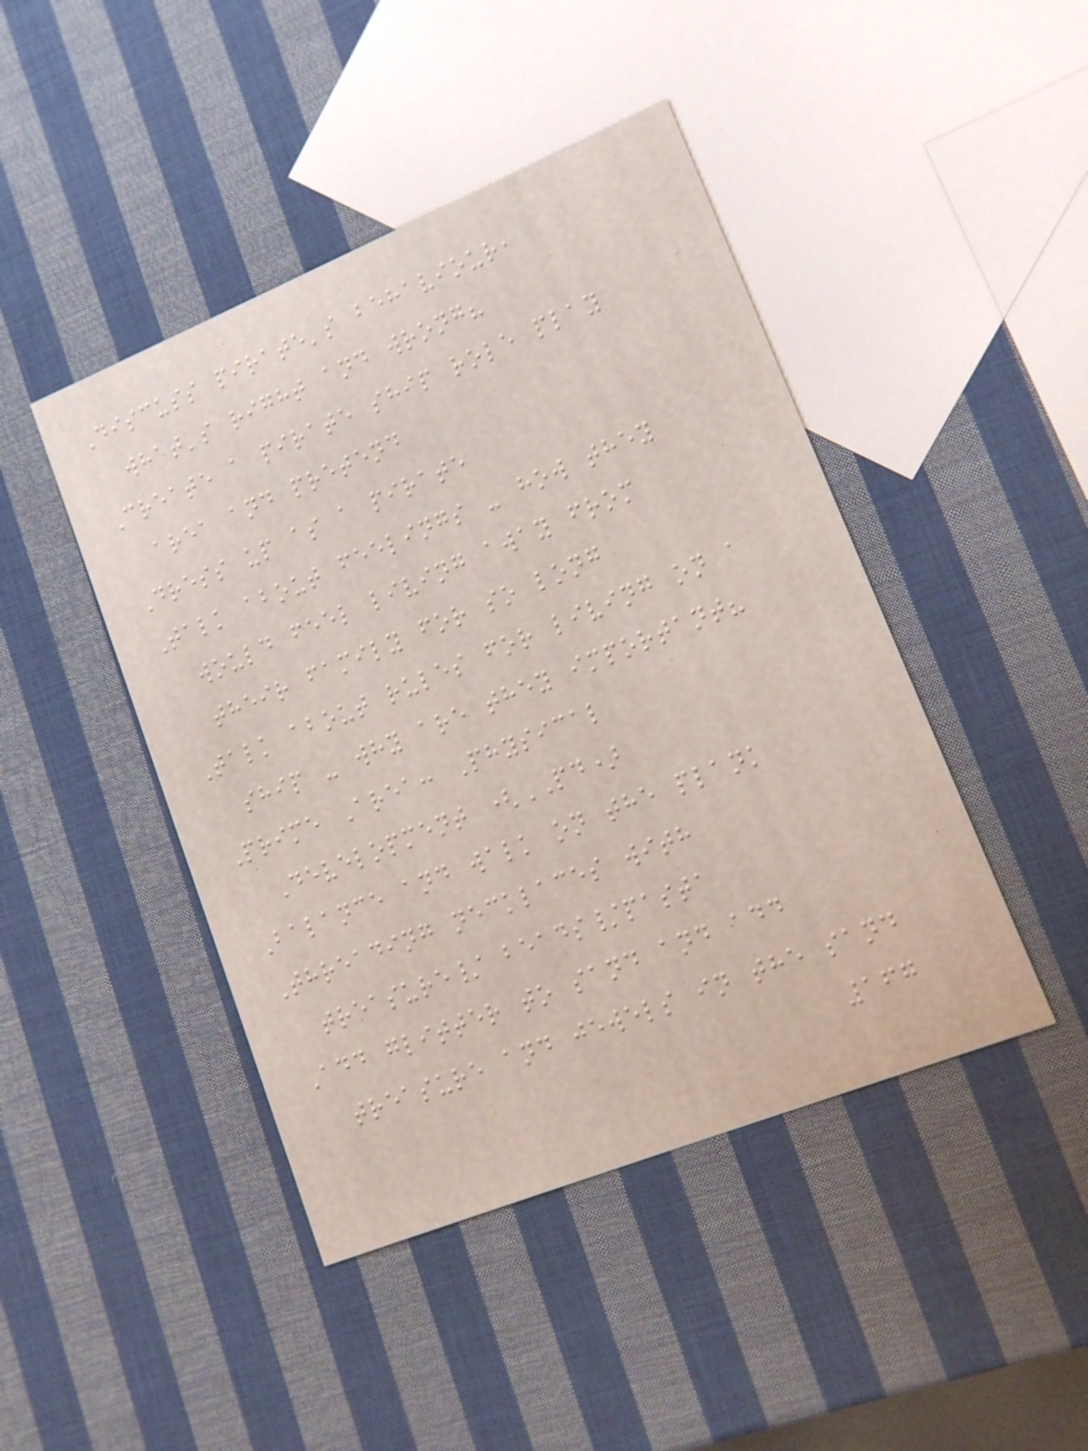Discuss pirate's behaviour,
what's right and wrong?
Create a pirate ship role play
area and pretend
Dress up as a pirate
Talk about feelings - how they
would feel living away from
their family for so long
Talk about rules for living on a
ship - why are they important?
Prime Area: Physical
Development (PD)
Balance and walk on the plank
Threading necklaces with
treasure/ beads/pasta
Add glitter to sand and add
treasure and jewels in the sand
167
